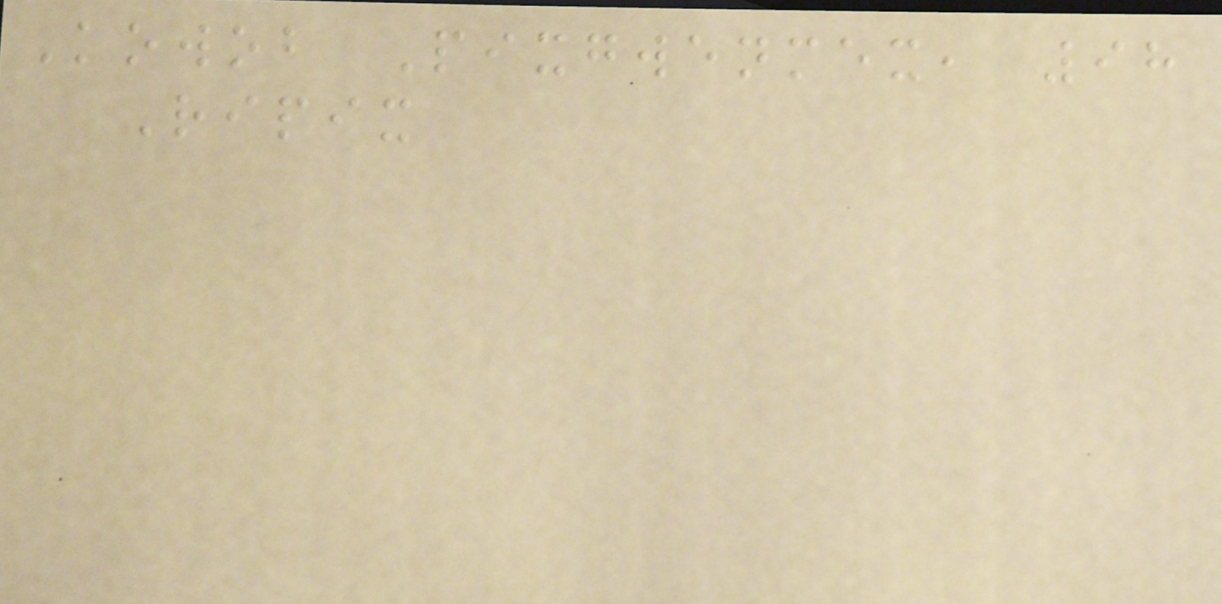Kowob Pixgwenmex, 98
Ripix
